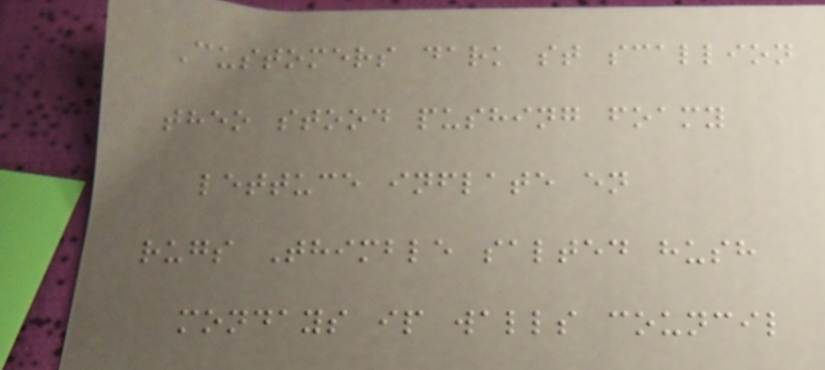Customers dark st scallion
theo stood pushing foamy
lettuce inflate en
rugs Thimble salted hush
mondays ip walls council
